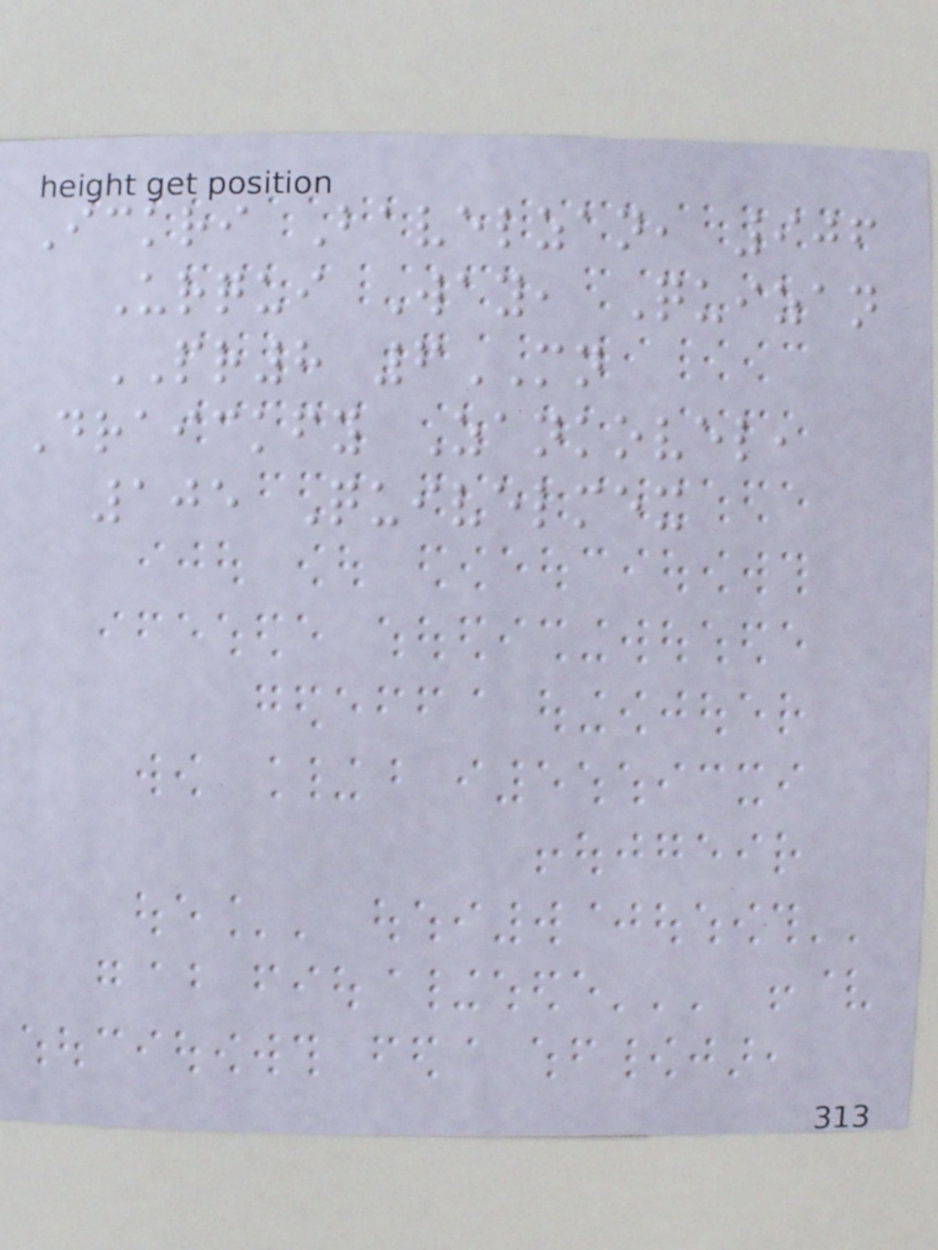Ickri Bavelzan, 906
Urqui Way, Quizan
PR8 6MN
Draickfy Zankovel,
105 Quivelmex
